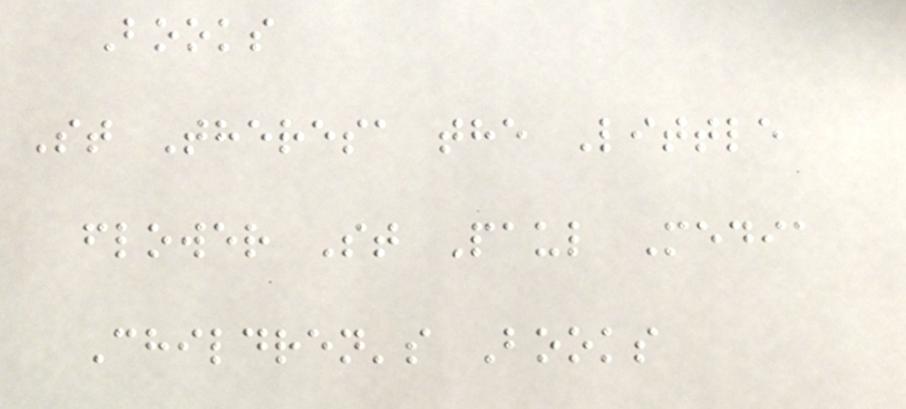Books
St Theresa the Little
flower St Paul Media
Children's Books
